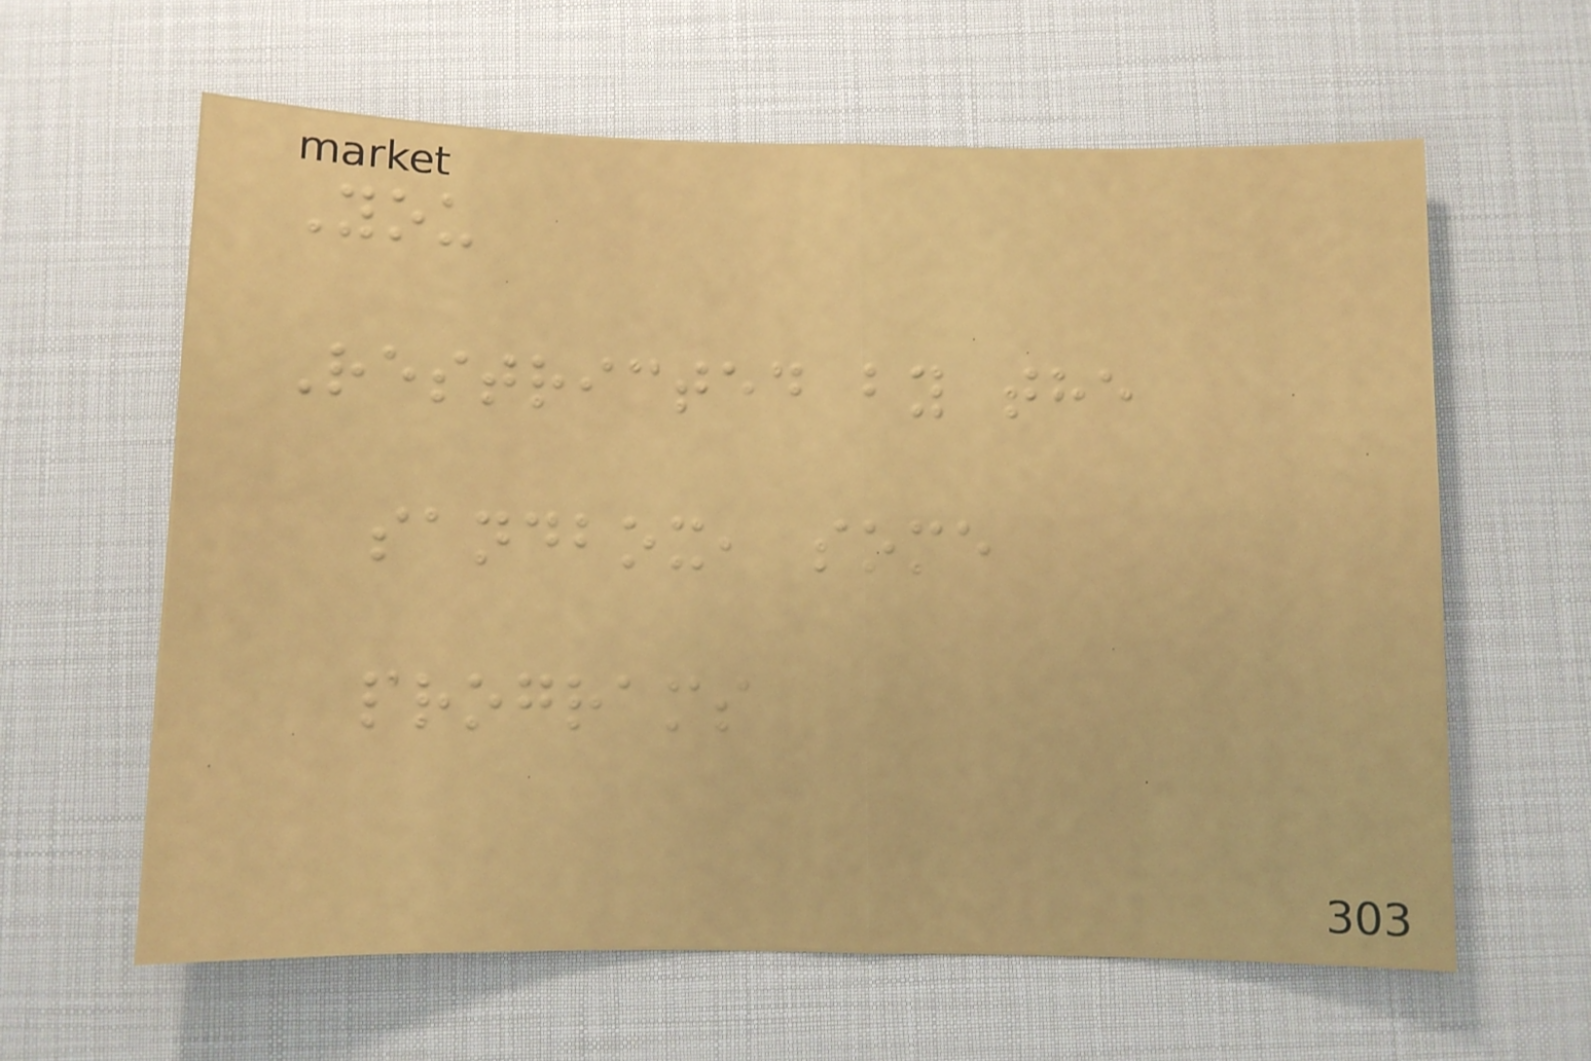You
Restricted by the
sandbox, some
programs
